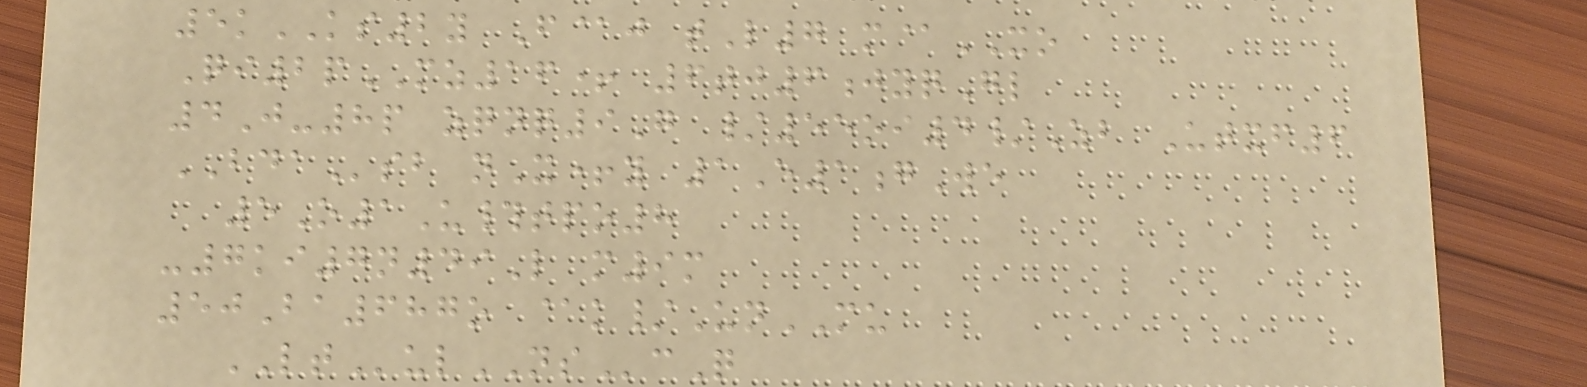5kKS2y F@j tL7 m@XO
Qi2pMZ16+ 6tj6jyqGl
4J-8p zqnq9G /55oi4/Zb Utxf6
BDAsb nX+y 1E1gWe
5O1U#tpo8
-7ki7n49L m9m
50Ba687o @k/UnMU
LTulNScQ
